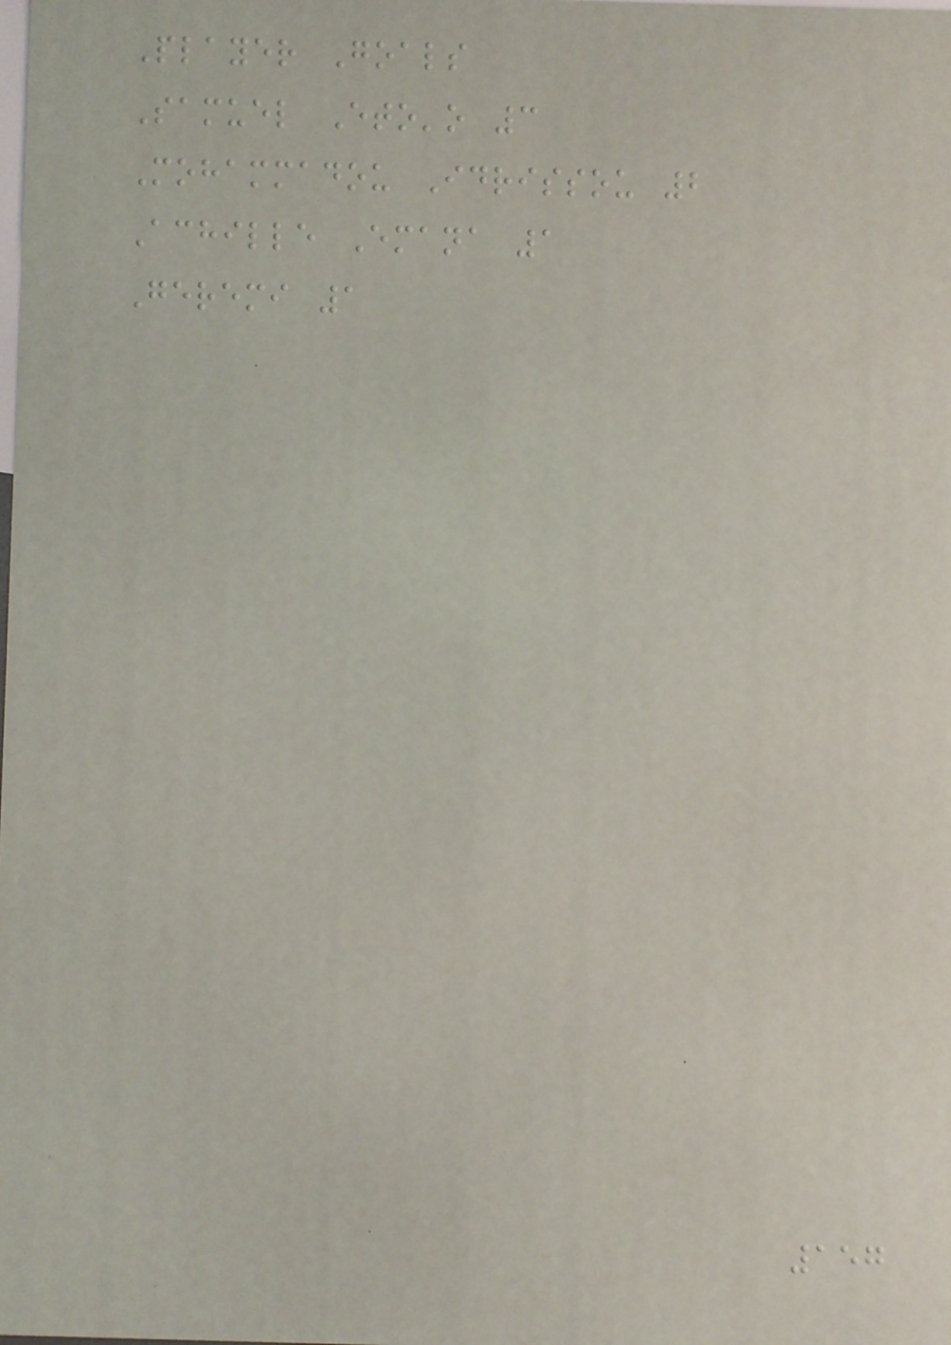Player Goals
Samuel Eto'o 3
Mohammadou Idrissou 2
Achille Emana 1
Geremi 1
157
